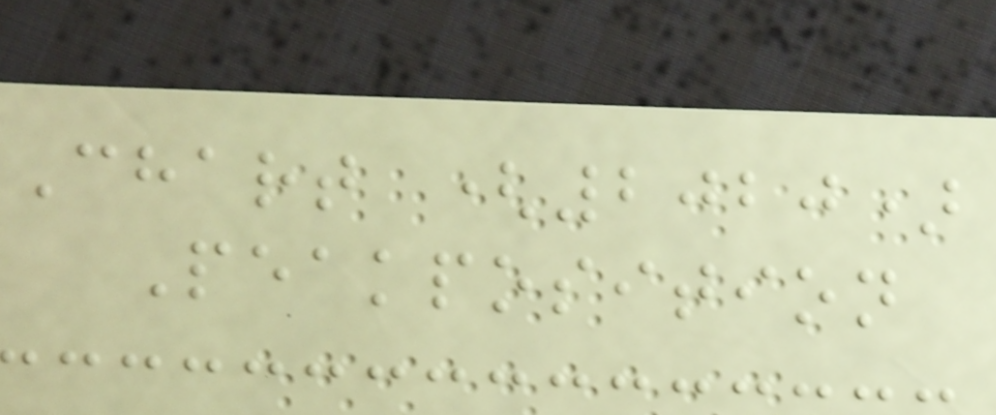Chart (2020)
Peakposition
